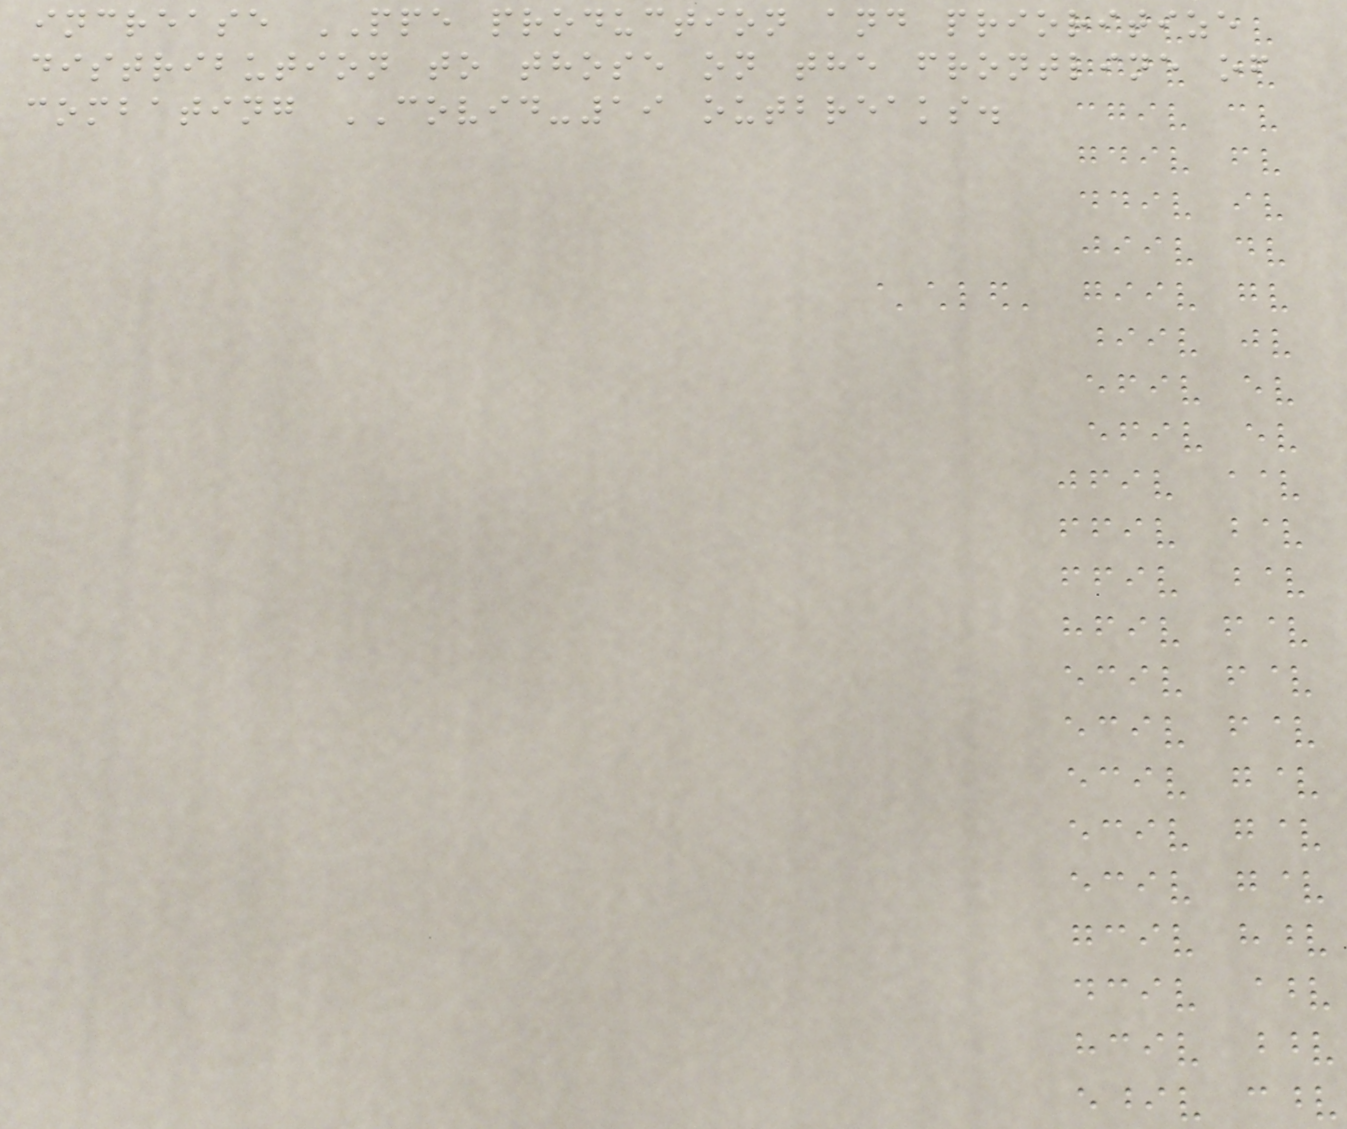increase PPE production and prioritize
distribution to those on the frontline of
combating COVID-19 outbreaks.
